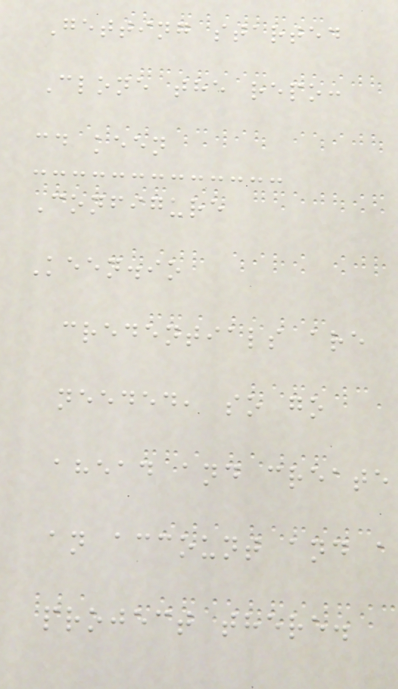Getting started
Clone the repo:
cd keen
Configure
Keen.io
credentials are
needed, so go
ahead and create
an account and a
project there.
